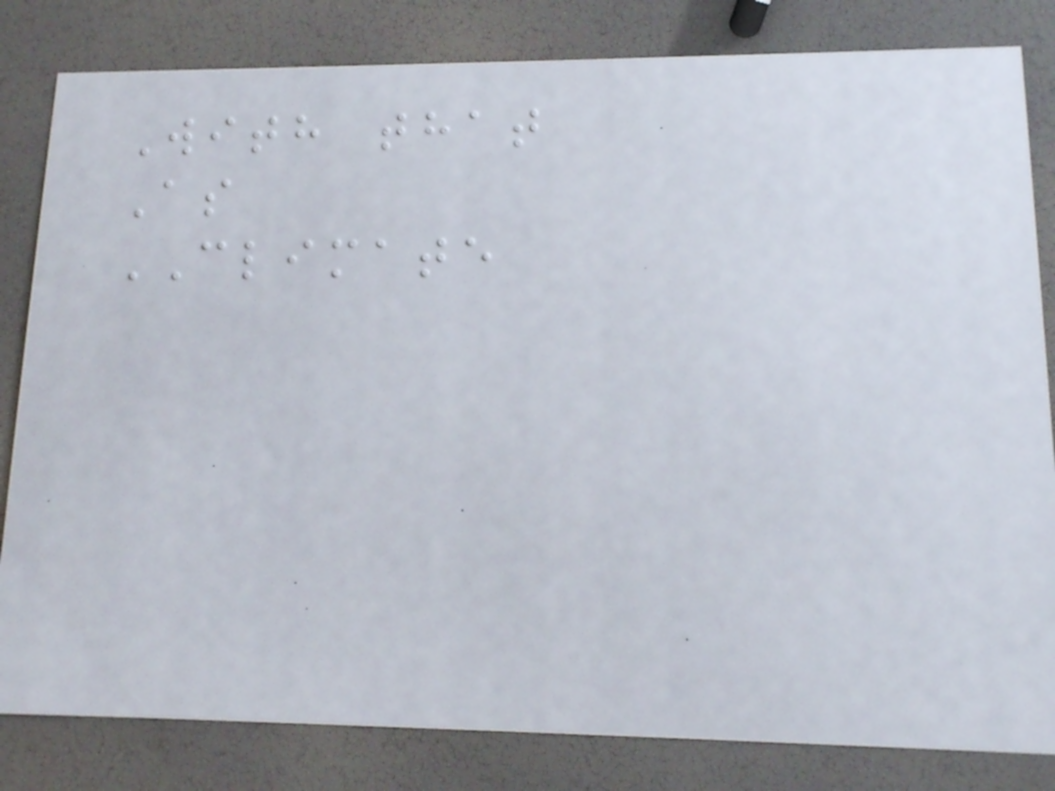With that
As
CLIMATE
